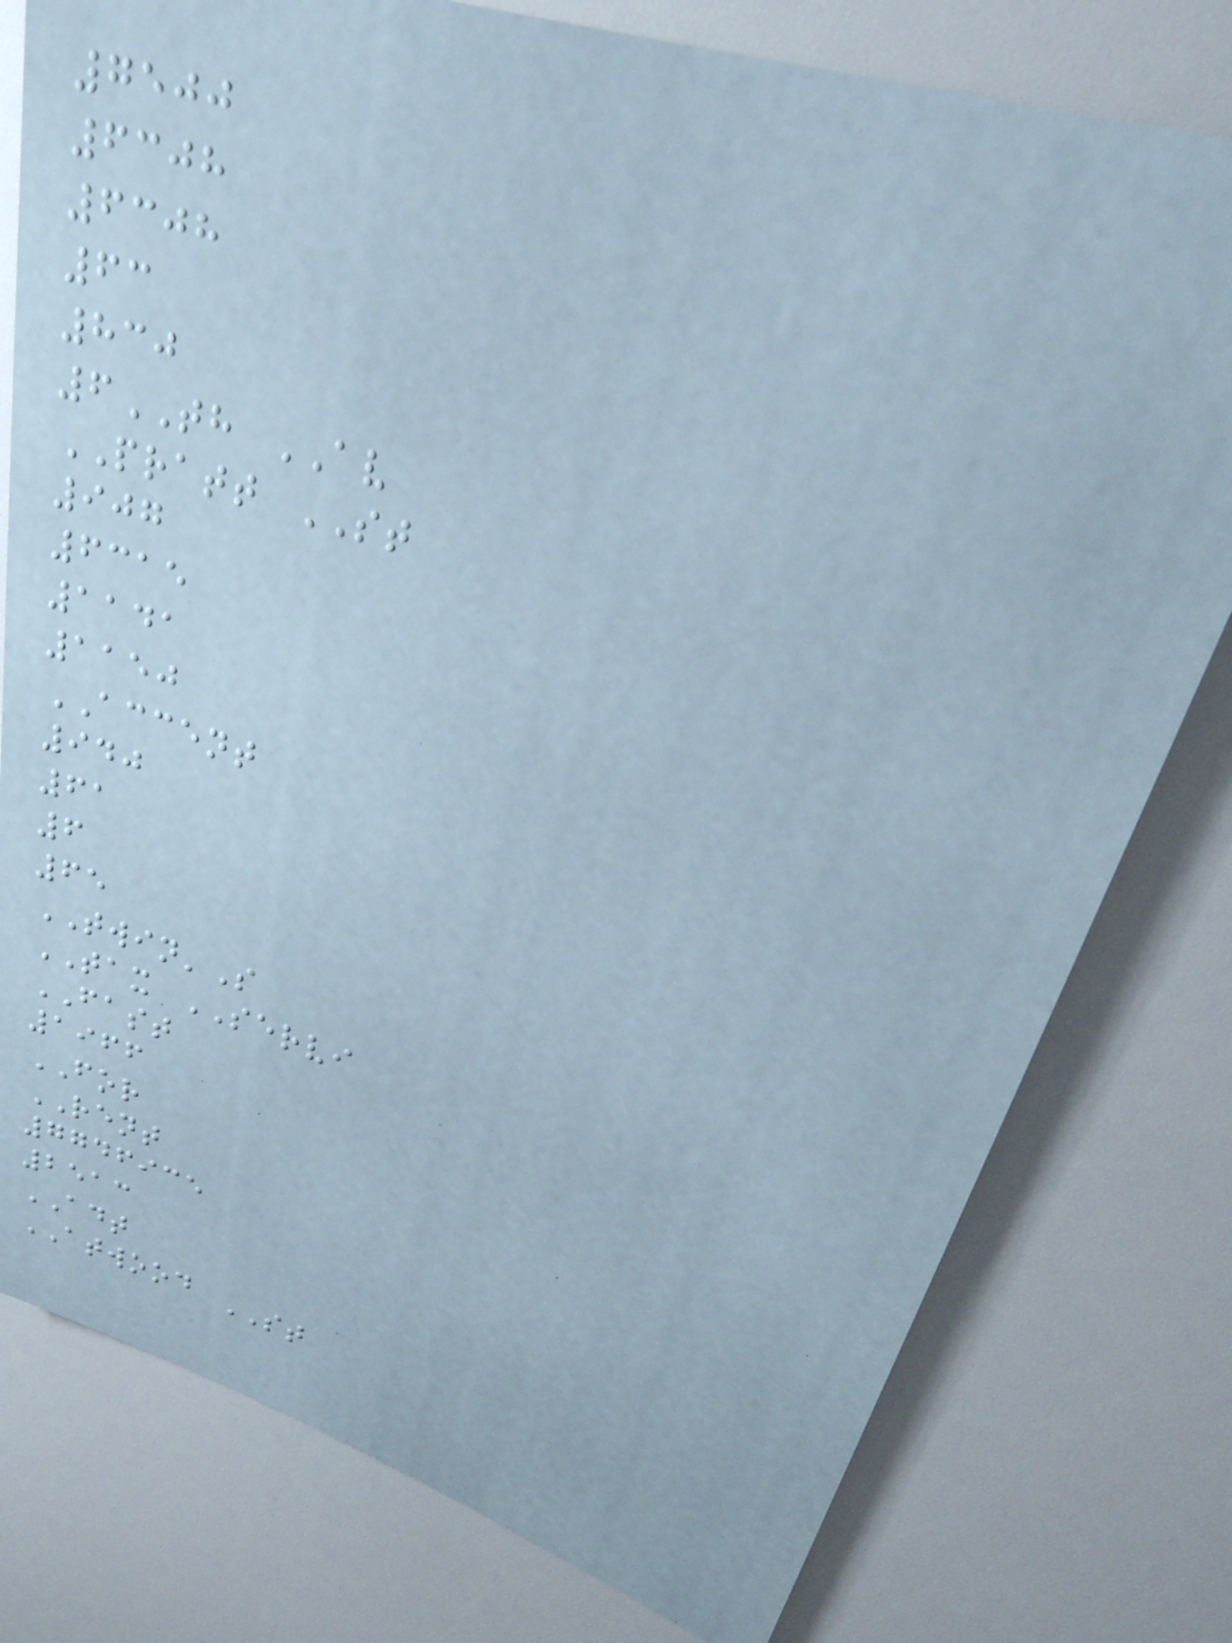7500
6308
6308
63
830
6TH AV
PRATT ST
907
6315
1141
1150
ACCENT
940
61
6
65
TWIN'S
TAX SERVI
FAST
1966
FOR
RENT
7746935
2513
ADT
ATWOOD ST
